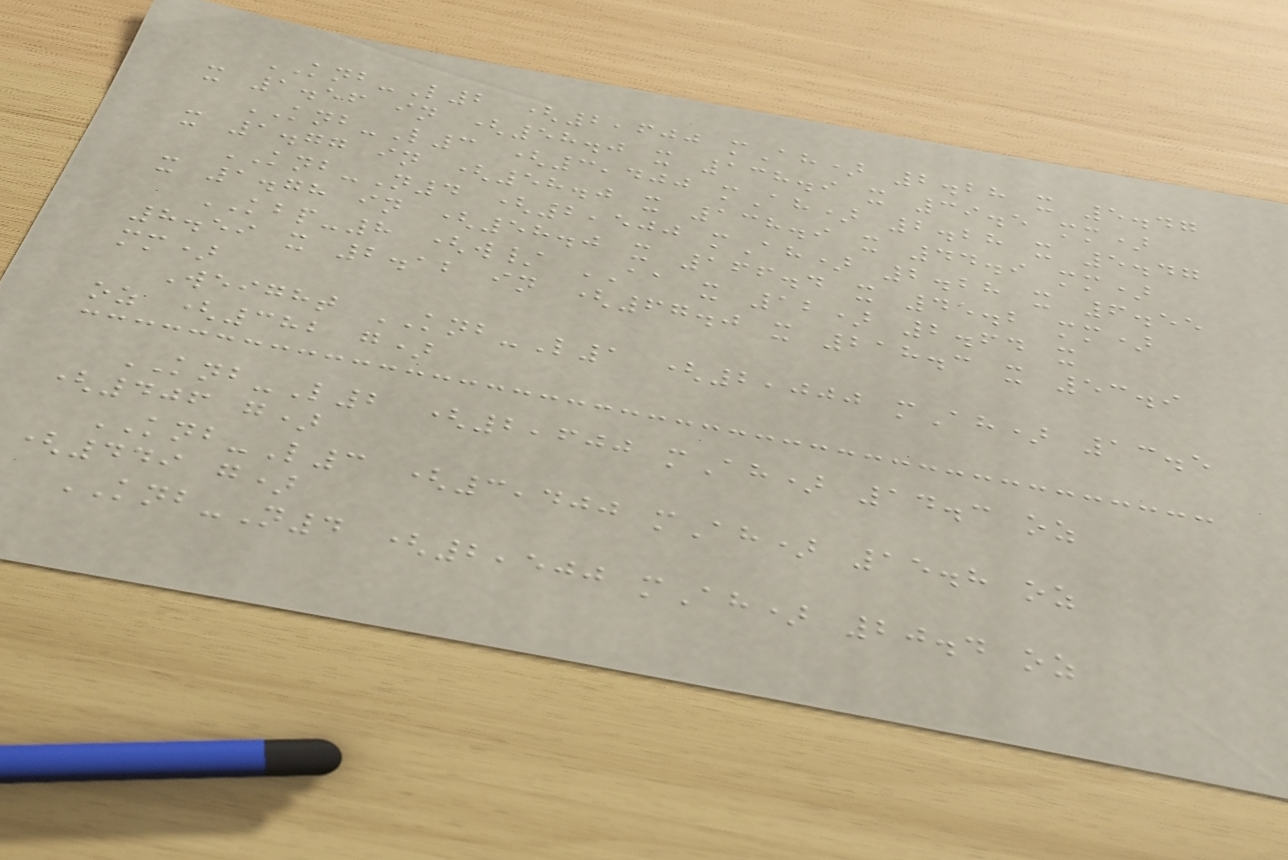KNB-L2 (2,600 mAh) 2.28 x 5.47
x 1.56 in (58.0 x 138.9 x 39.5 mm)
KNB-L3 (3,400 mAh) 2.28 x 5.47
x 1.77 in (58.0 x 138.9 x 44.9 mm)
KNB-N4 (2,500 mAh) 2.28 x 6.55
x 1.78 in (58.0 x 166.4 x 45.2 mm)
KBP-8 (w/ AA x 12) 2.64 x
8.59 x 2.12 in (67.0 x 218.3 x 53.9
mm)
Weight KNB-L1 (2,000 mAh) 13.5
oz (382 g)
KNB-L2 (2,600 mAh) 14.3 oz
(406 g)
KNB-L3 (3,400 mAh) 15.8 oz
(449 g)
KNB-N4 (2,500 mAh) 20.4 oz
